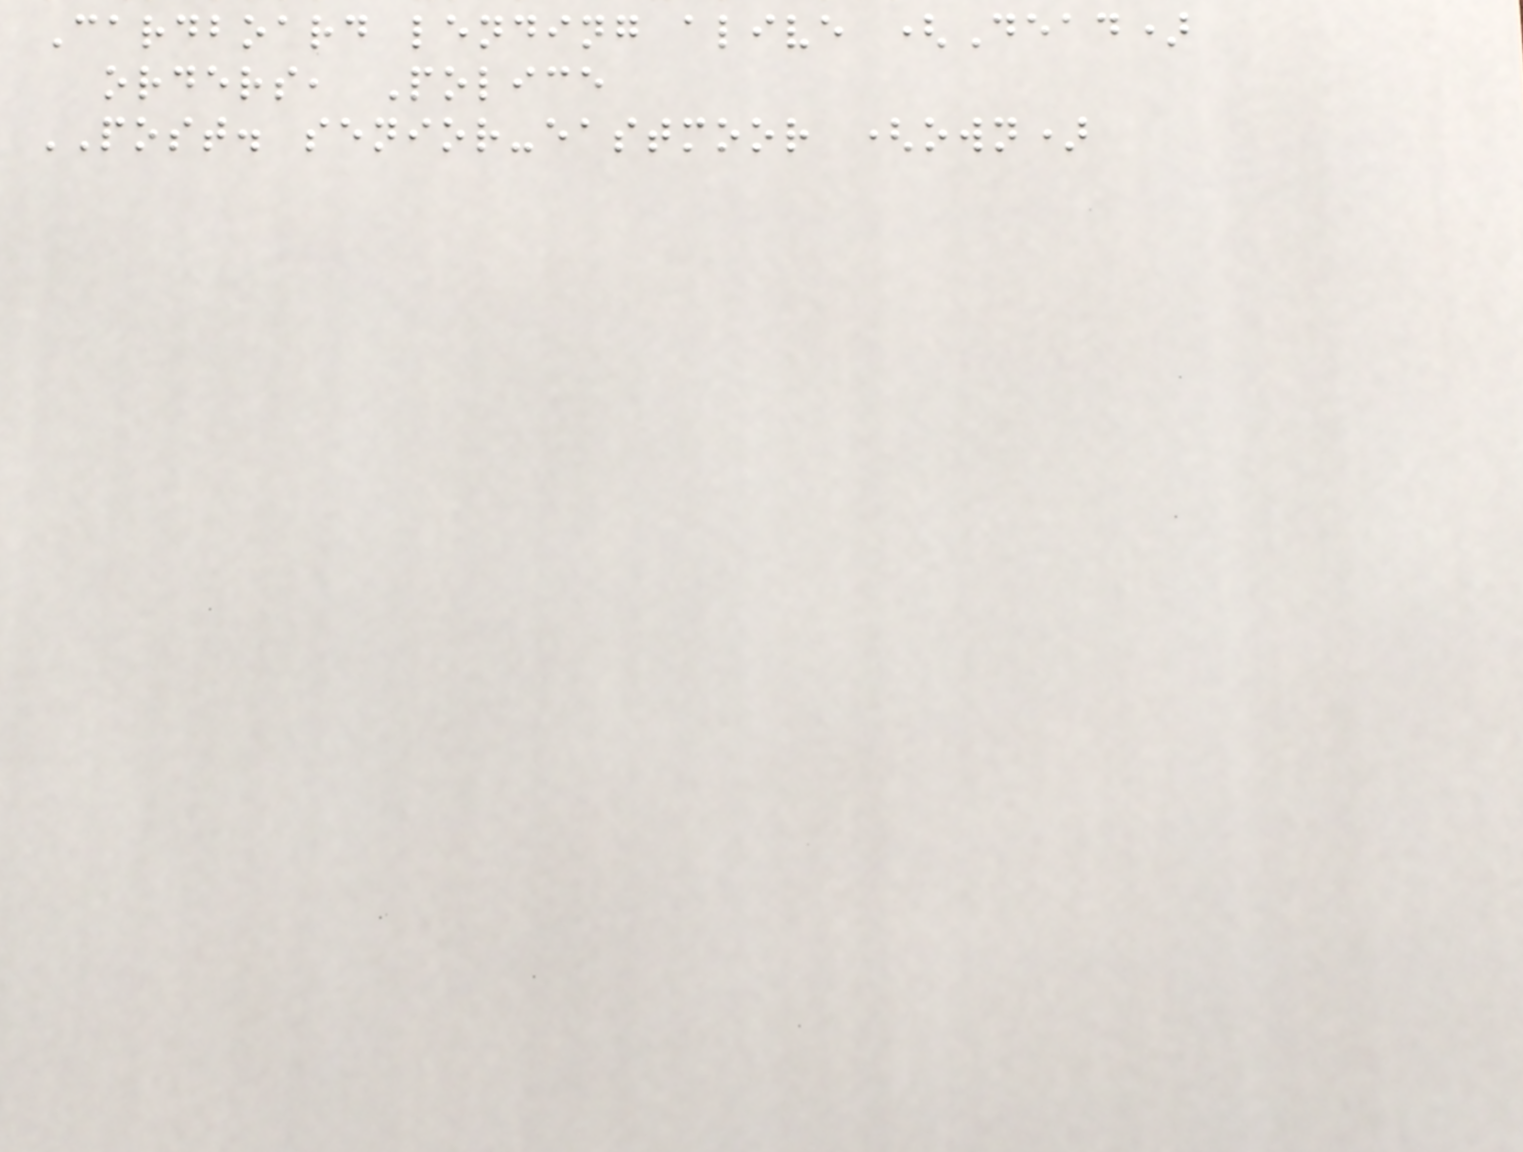Cardboard lending alive (Dead)
orders, Police
POST. senior-eastmoor (own)
